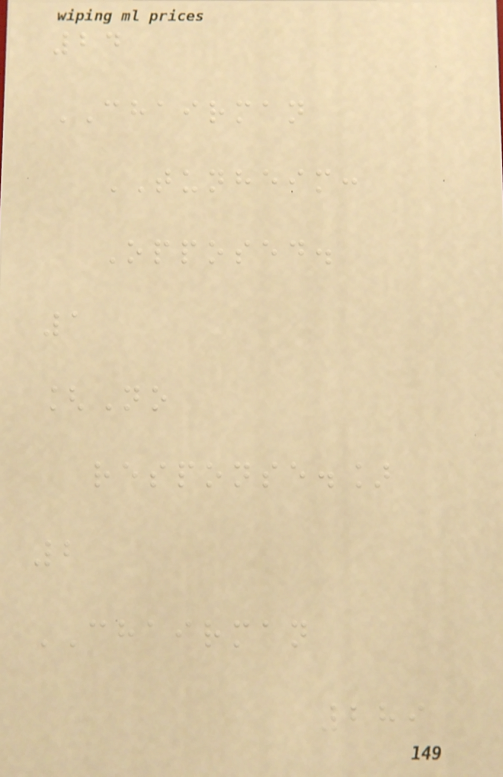24
CHAIRMAN
TUNHEIM:
Opposed.
1
[No
response.]
2
CHAIRMAN
289
